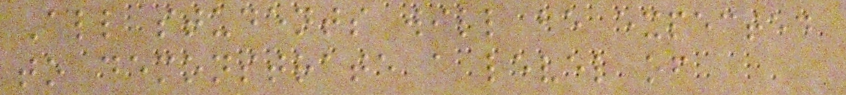All students will be expected
to demonstrate a level of
